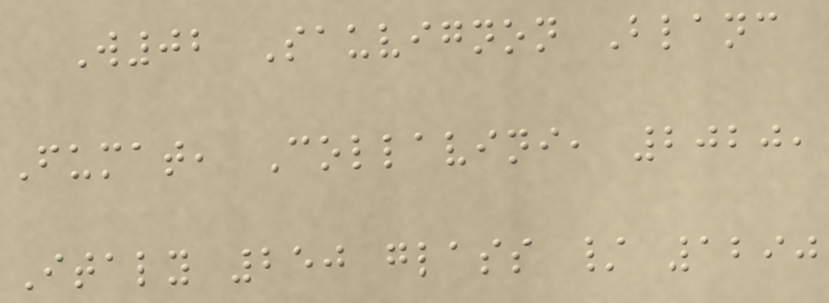W02 Sauvignon Blanc
Fumat, Collavini, 2020,
Italy 250 glass / 1290
